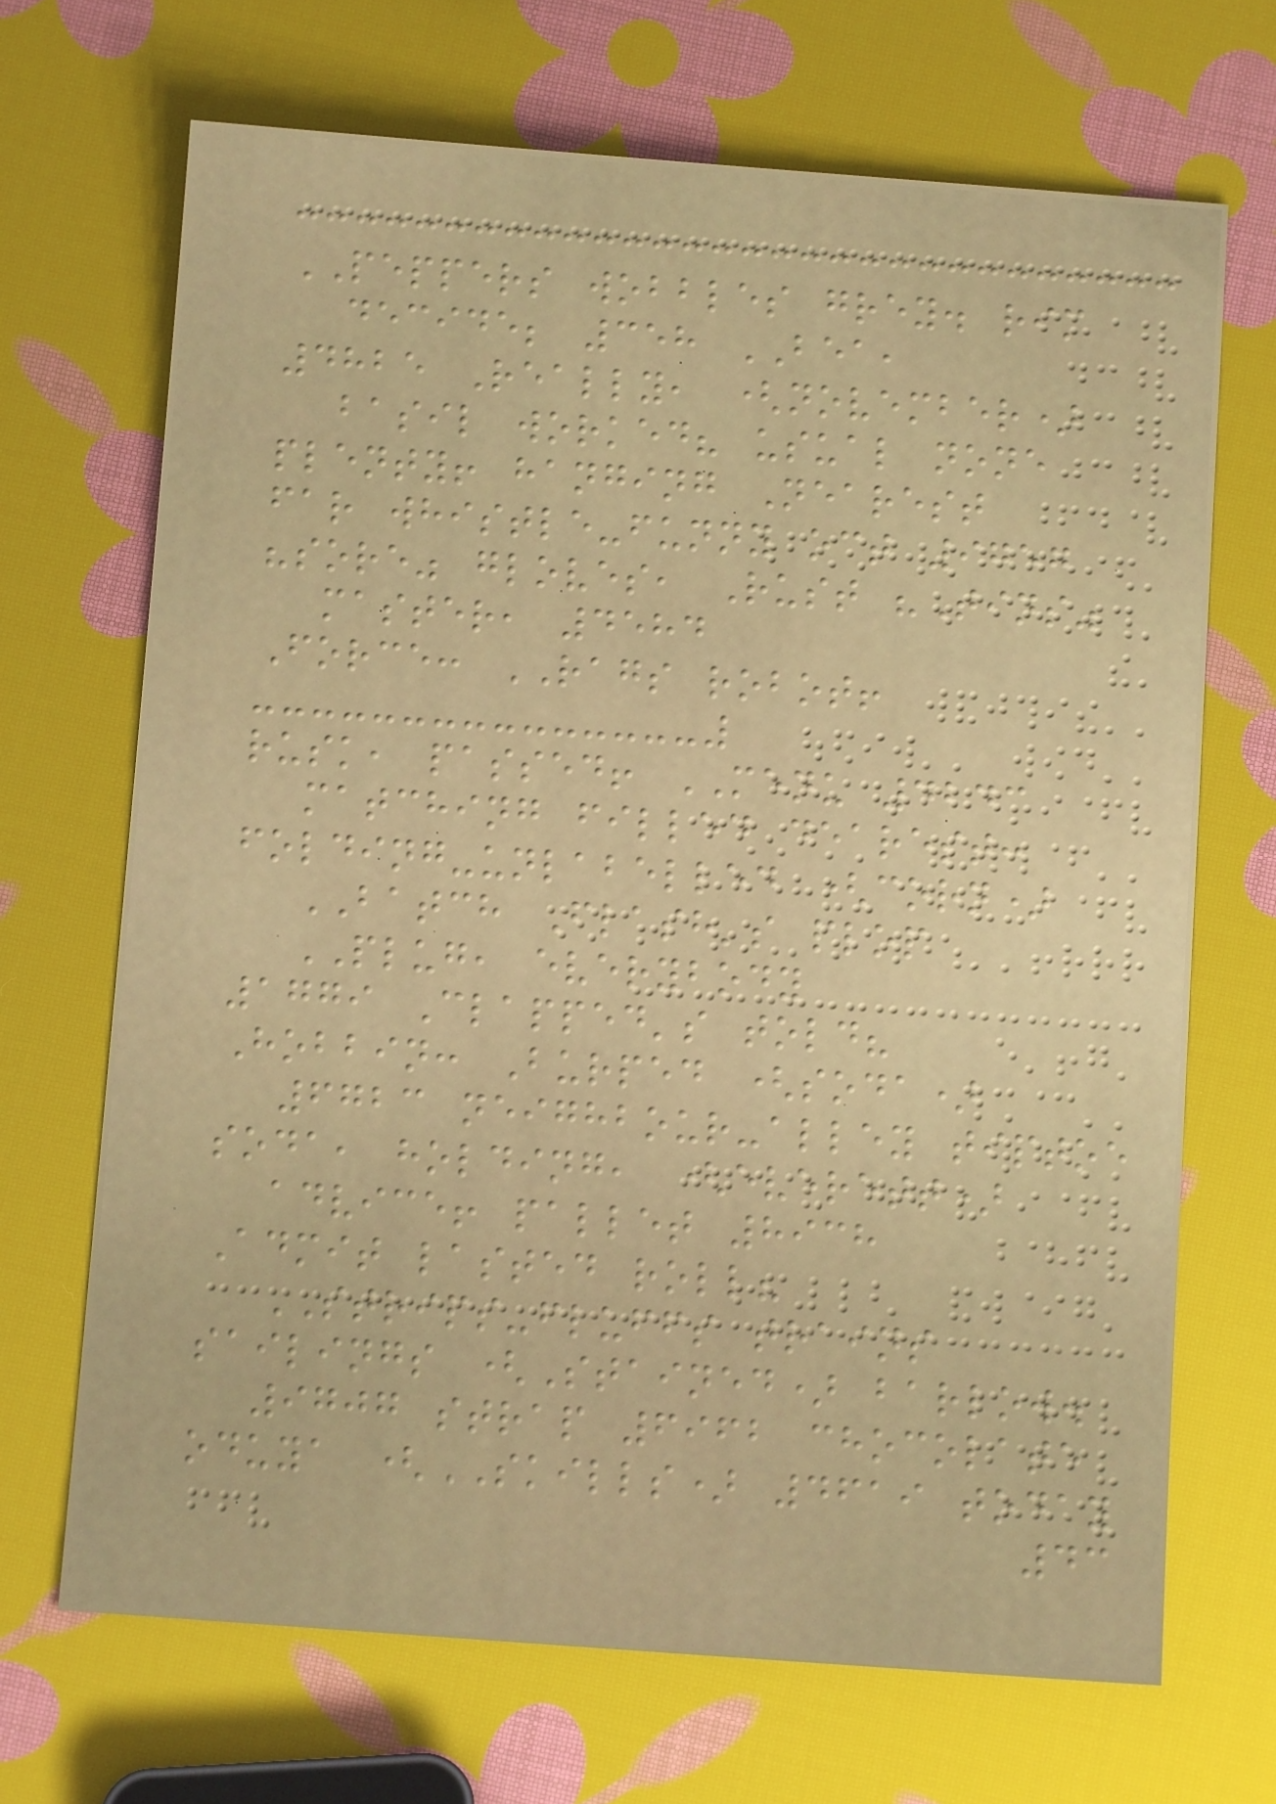PEPPERS wobbles grey. rim
decide; 358 BEA,
4825 Really, (november)
basil worked? usual none
plenty! hanging Nearest
far whistle-funny oct 9757
"sore" gloves, Rust "Tins"
master, 4584
Force: RAGS robot!
rusk, passed! MENU 4243
matching filled dearest:
folding-unlabelled (corn)
BATCH Flash's plop
PLUG, everybody
1779 Clapped's told?
Hobbin: Burped (soda)
6723 neighbour-alley tiptoe
soda, holding, (everett)
advice! pallet 8938
Admit lasted roll?
STRIPS-fluffs trains
sailings (Stained) barlow.
9707 strap 6962 chocolate
oduya (SKILLS) 4619 today
43
